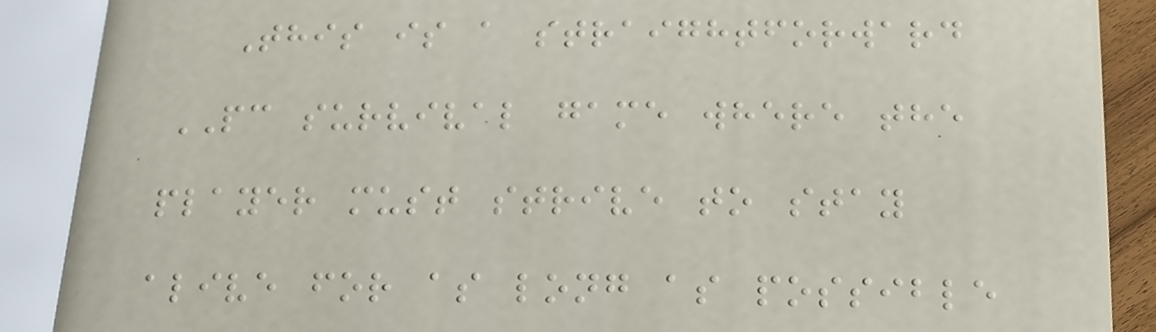This is a straightforward
PC survival game where the
player must strive to stay
alive for as long as possible
